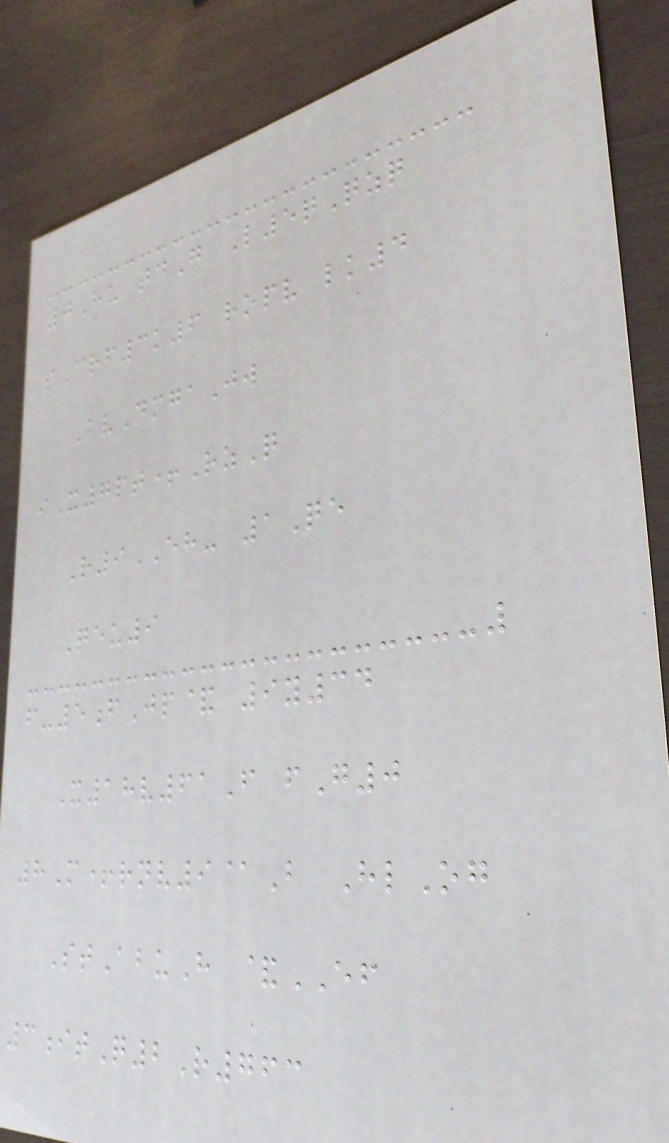0Hu tdG L5qQzq
sCrf3k6 ropv lk4
AvDmgaJw
iX7pt+RzQ
R9EH- 1Qe
Qeu9
f-5fJp& 9y34
X18v61F fG0
8M+rnv9@B HlOg
StAbuH &EF
3itQ2R763
